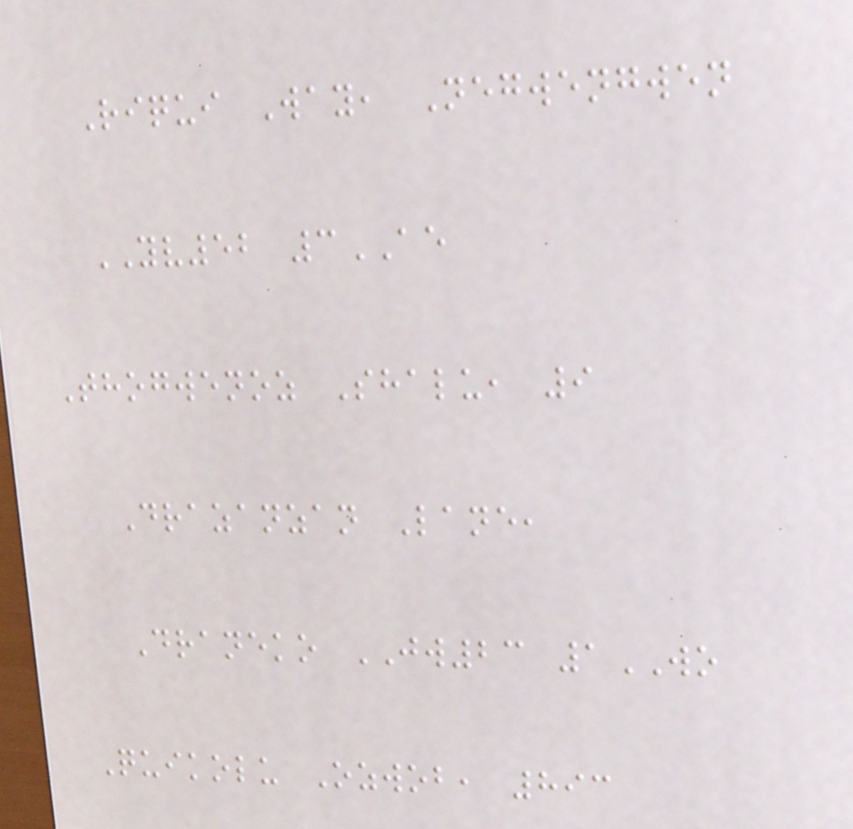Riqui Way, Negwengwen
YV52 3AE
Thogwenoz Shalu, 9
Drazanzan Lane,
Draneko JW23 1WO
Quikolu Ozwob, 893
